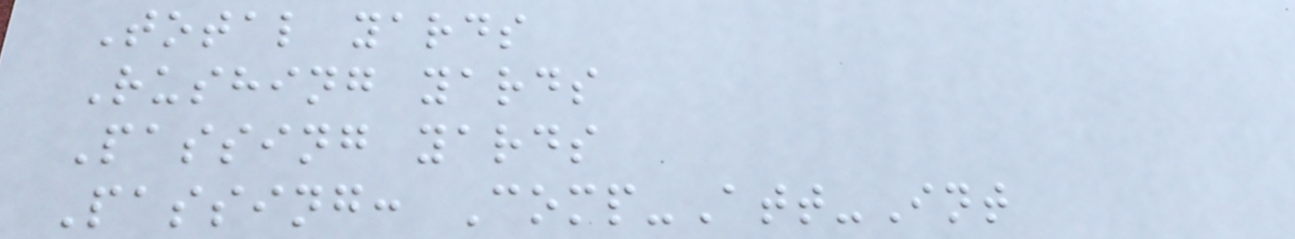Total yards
Rushing yards
Passing yards
Passing: Comp-Att-Int
